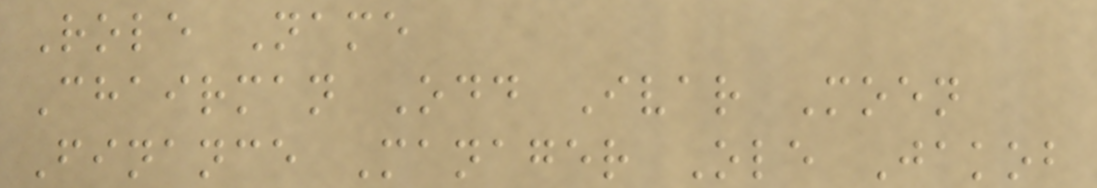Role Name
Chairman Odd Ivar Moen
Finance Manager Ole Jakob
